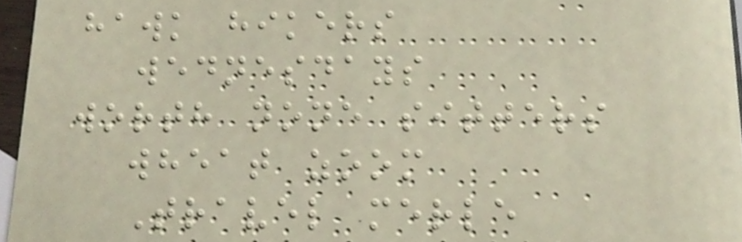hawk hikers
wednesdays
worth none sitters
wheat zoom
Travel merle
